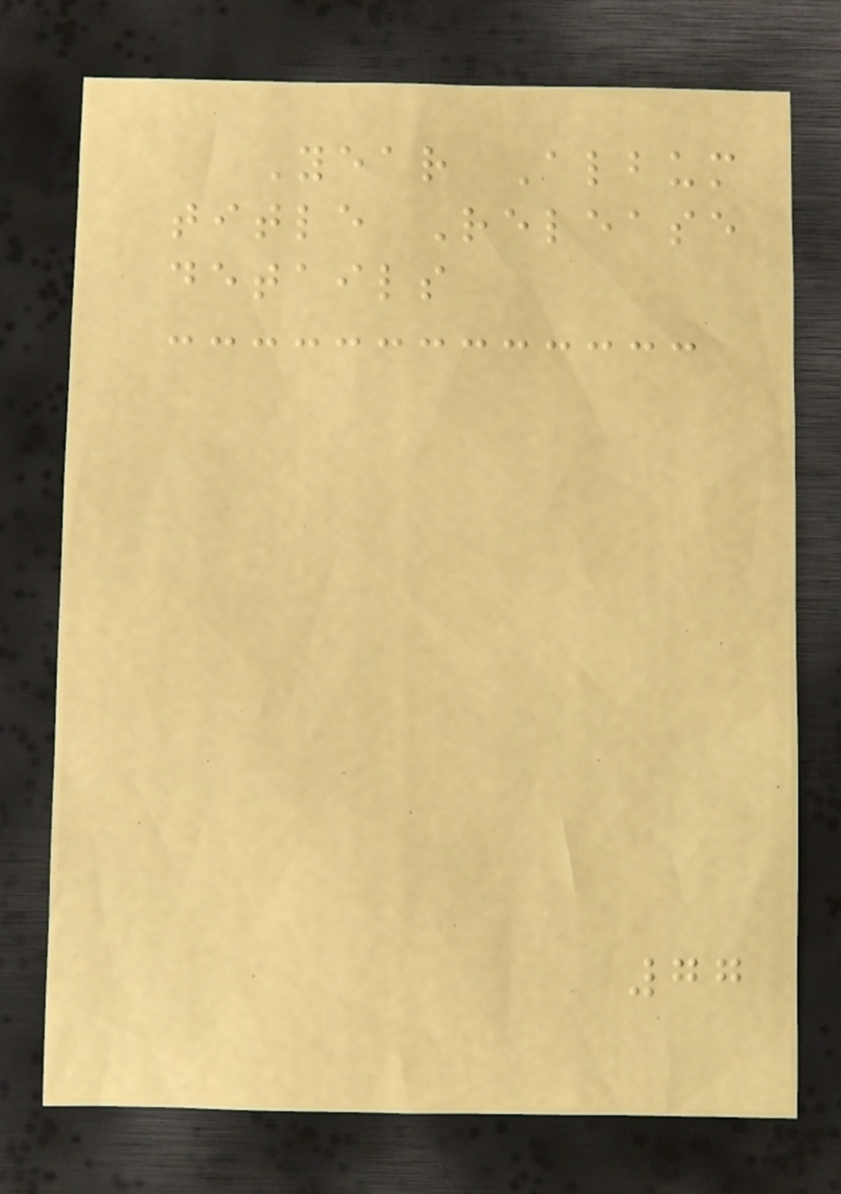Year Album
title Release
details
77
